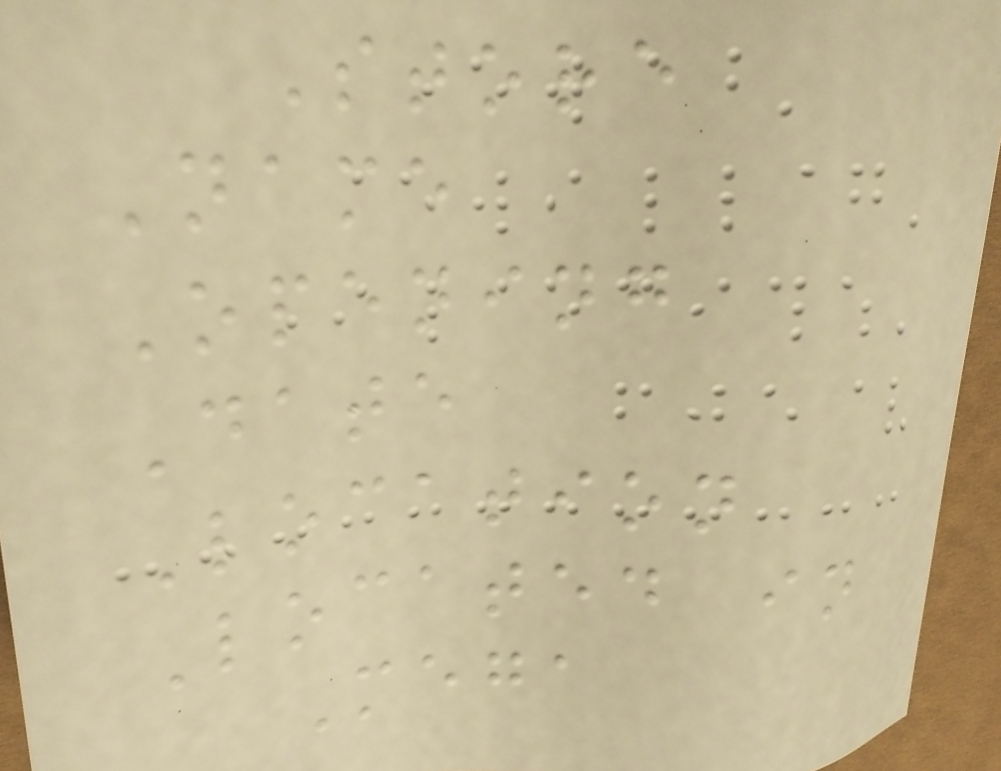Store
Name
Opening
Date
Location
Located in
Mega
